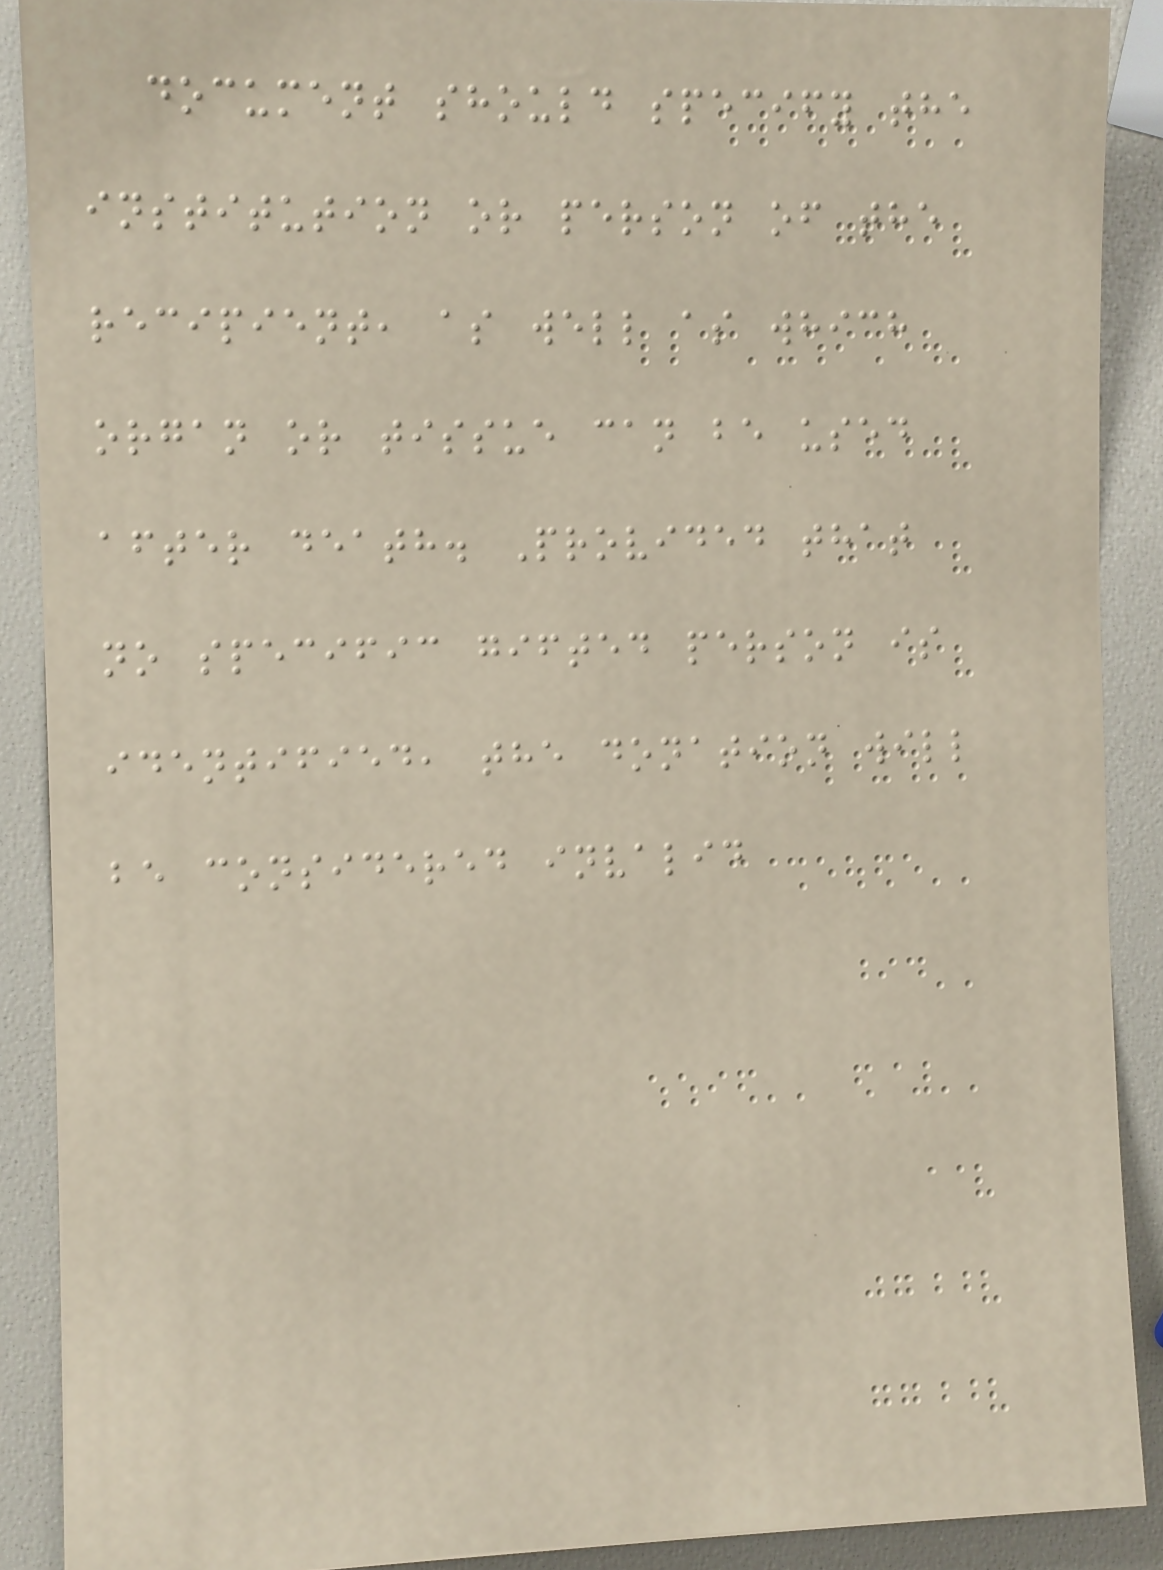document should specify the
institution or person of the
recipient, as well as which
organ or tissue can be used
after death. Provided that
no specific gifted person is
identified, the donation will
be considered invalid
